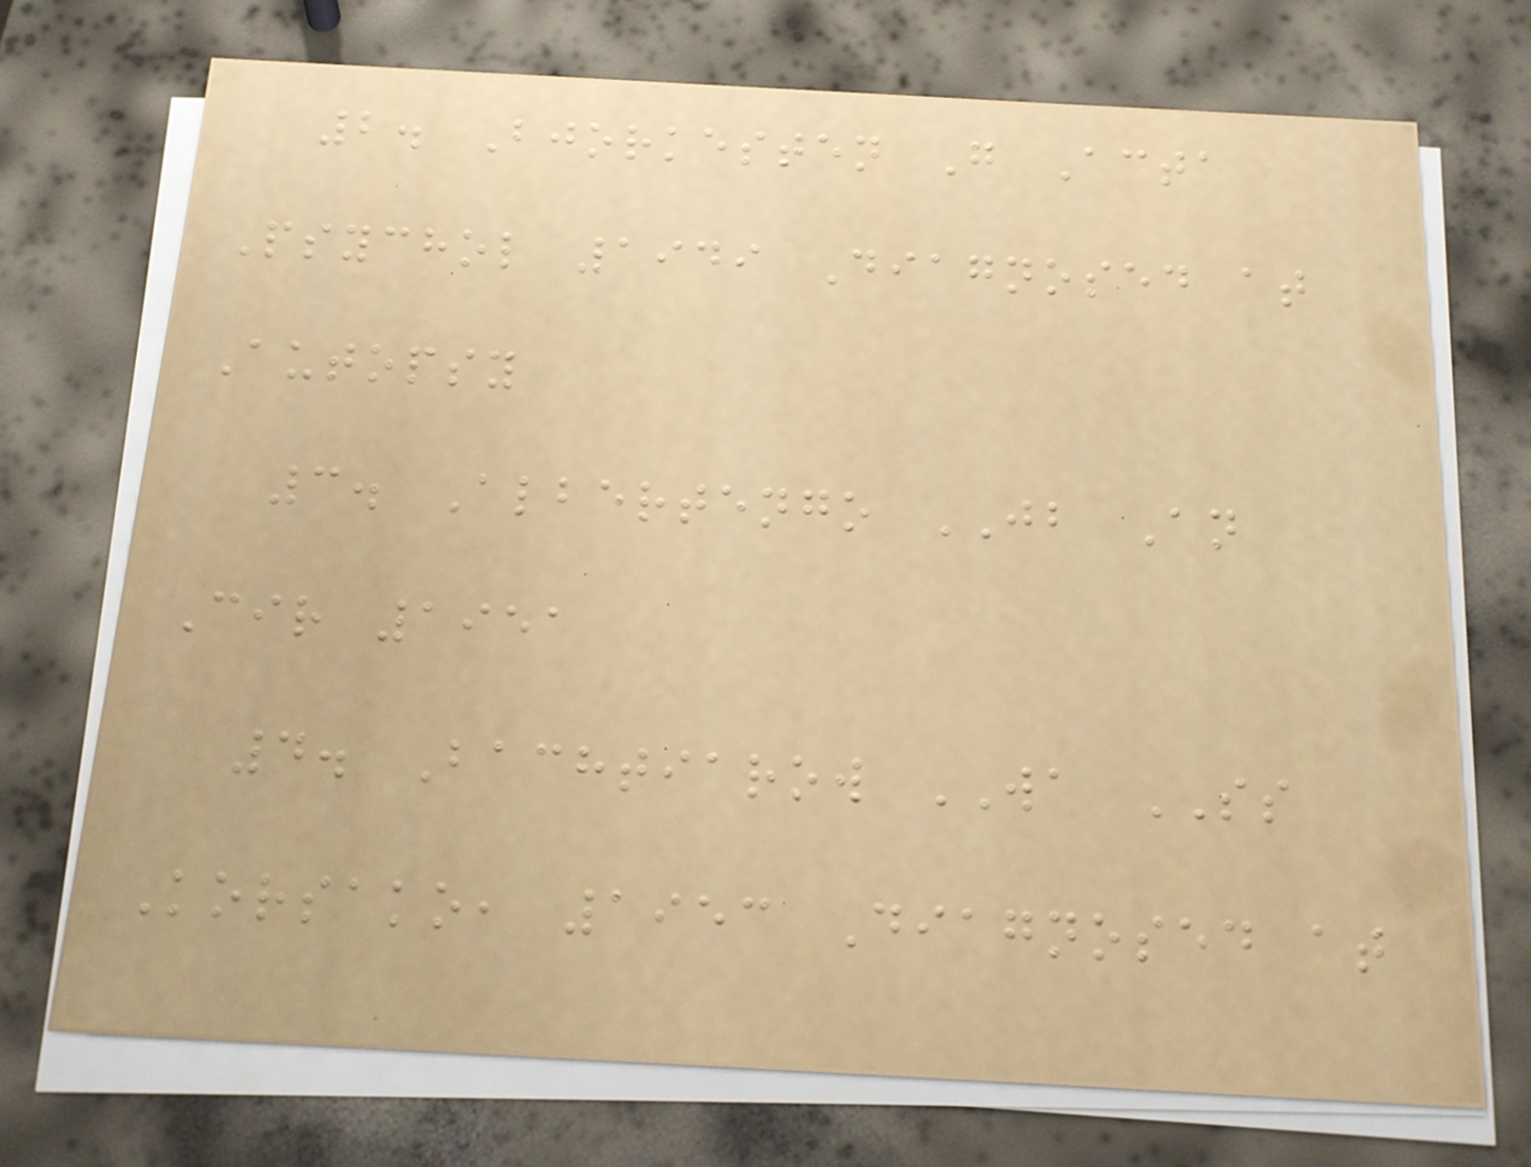2. Bjorkesten G Acta
Psychol 1949 Diagnosed at
Autopsy
3. Albertengo JB An
Cir 1951
4. Bachtiarow WA SS
Korsako, 1953 Diagnosed at
